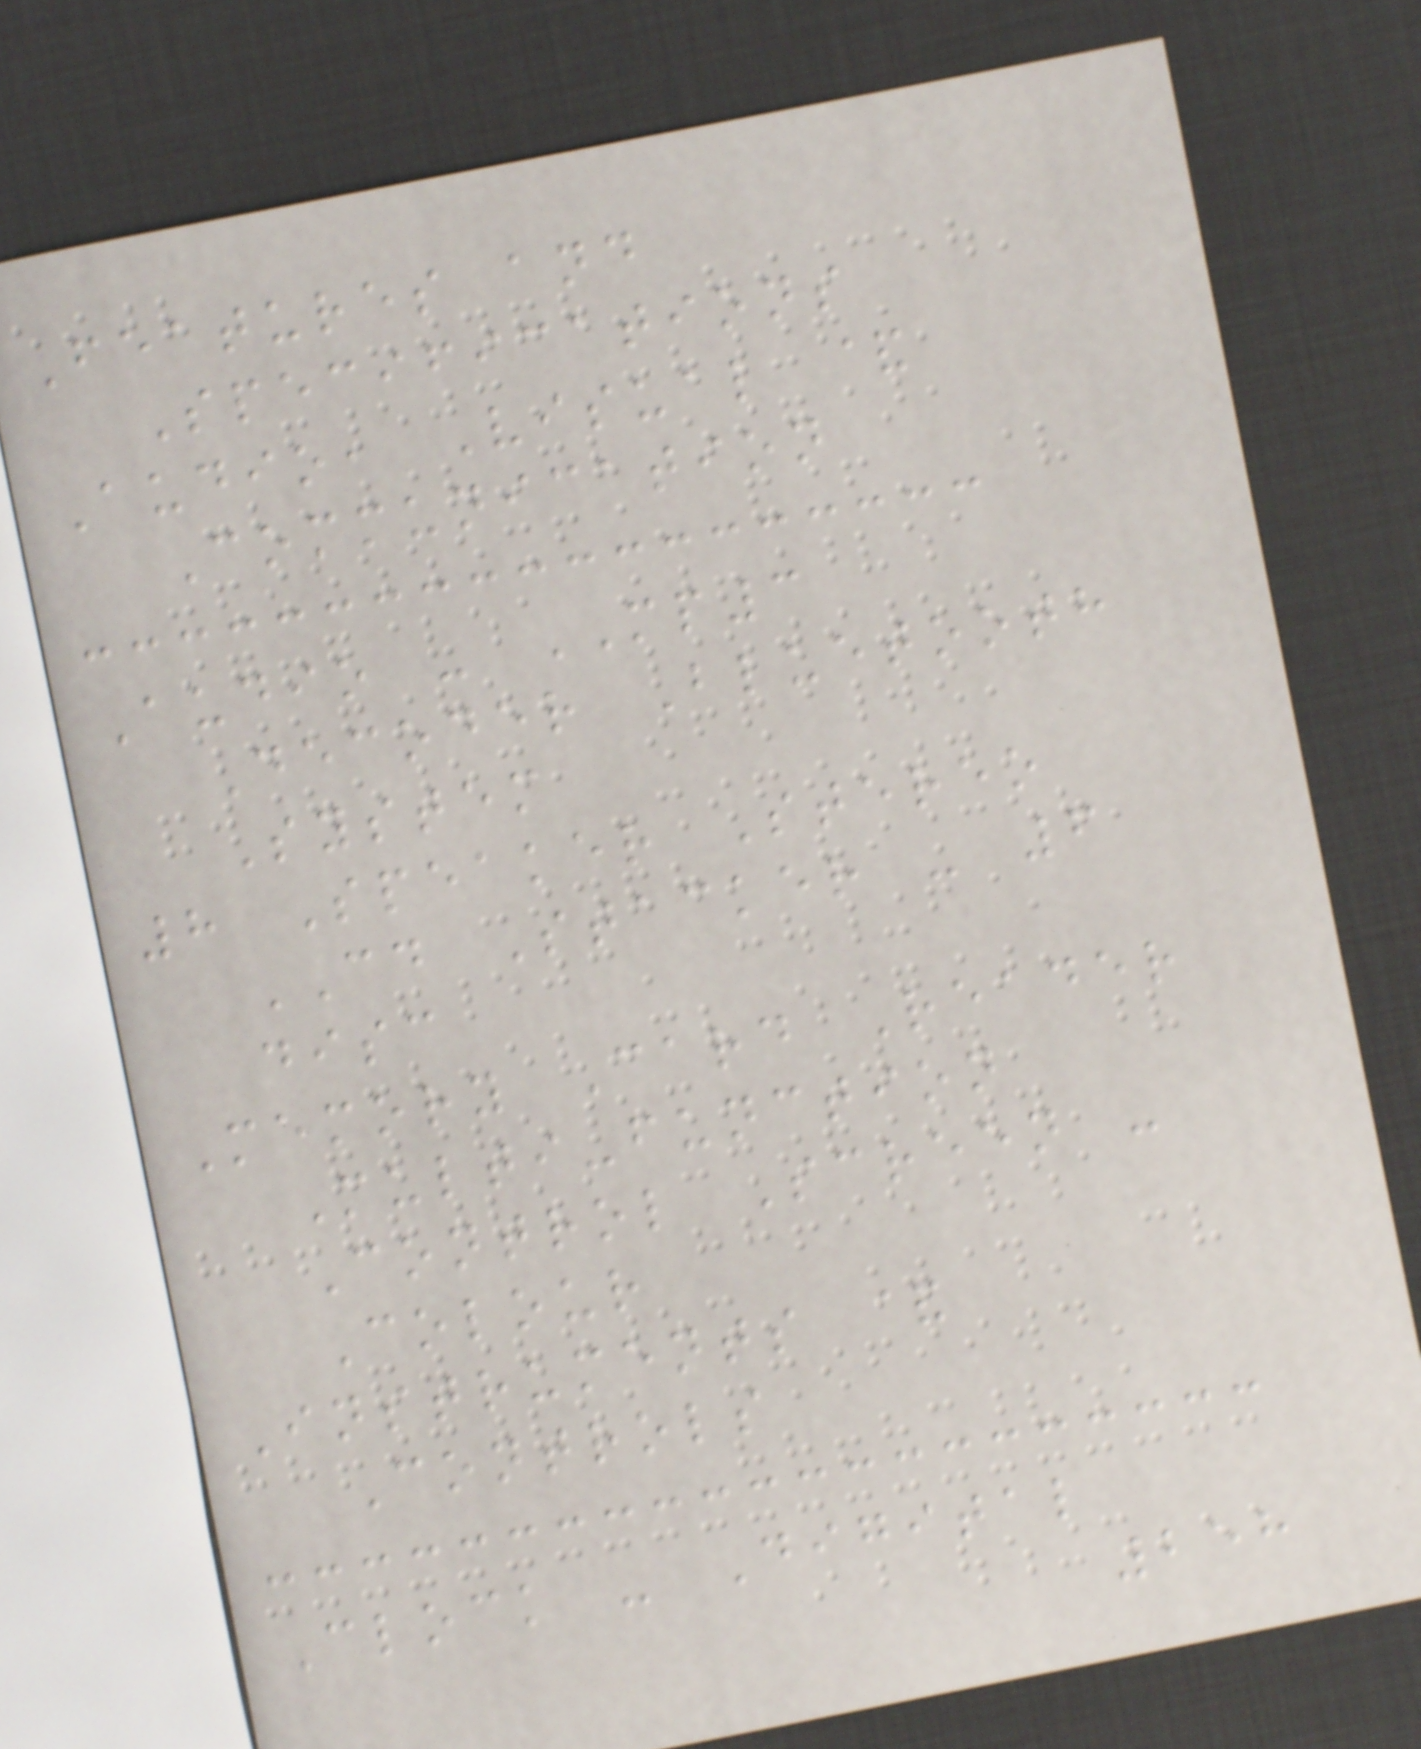Features and
Specifications
Audio, Visual &
Communication
Audio - MP3
Decoder Bluetooth
System
8 Speaker Stereo
CD Stacker - 6
disc
Memory Card Reader
Multi-function
Control Screen -
Colour
Instruments &
Controls
Clock - Digital
258
